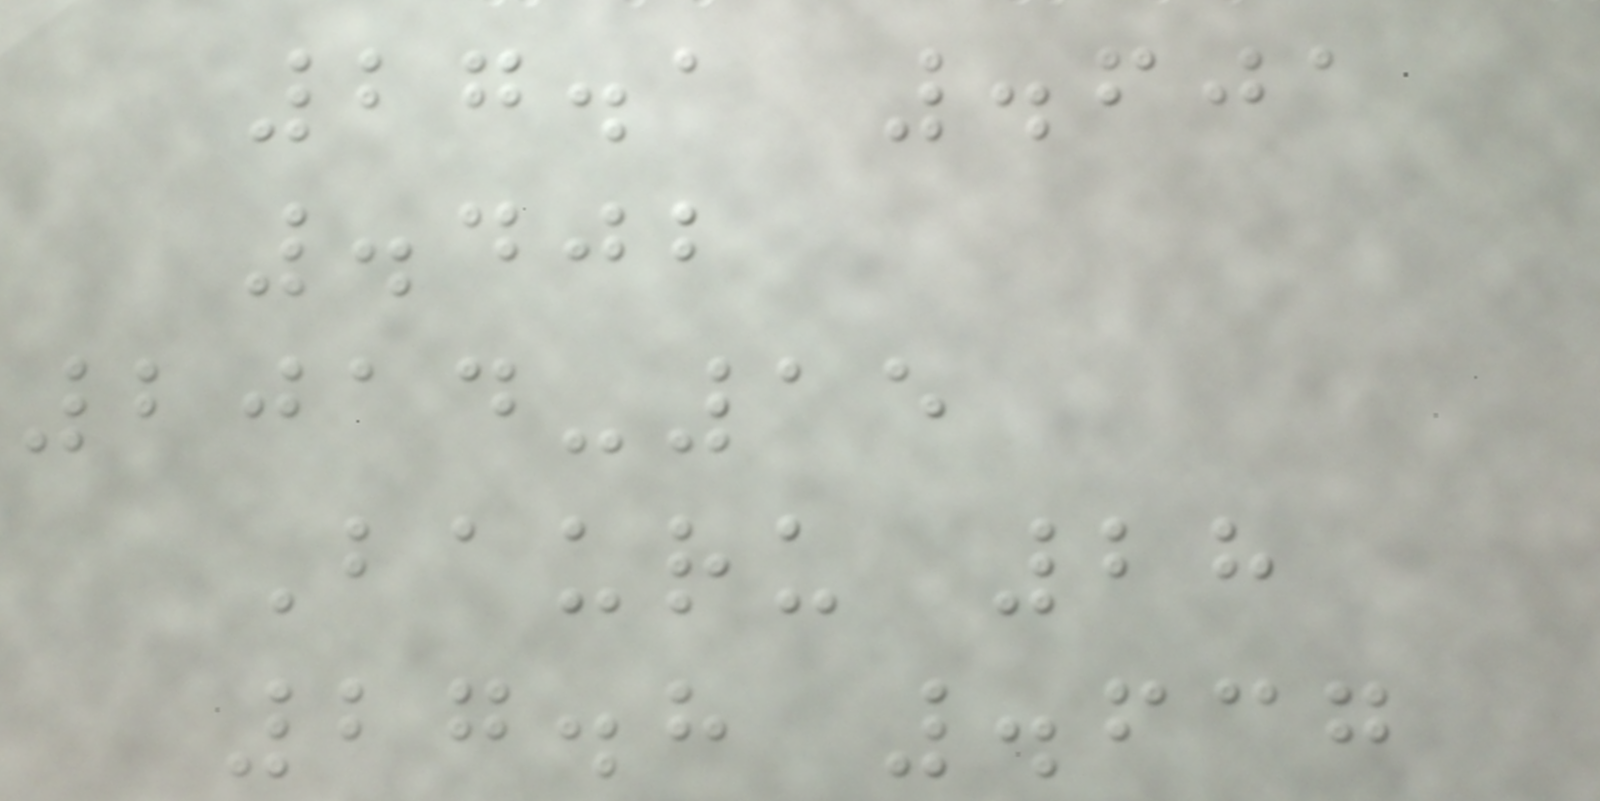27.1 .601
.402
2014-15
Bauru 28
27.8 .637
